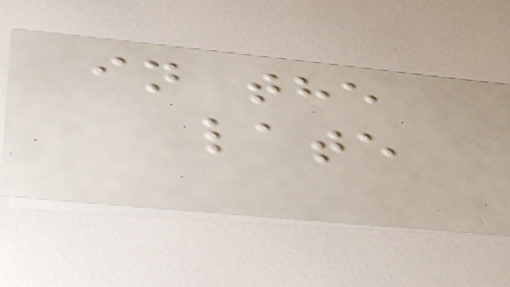in the
late
